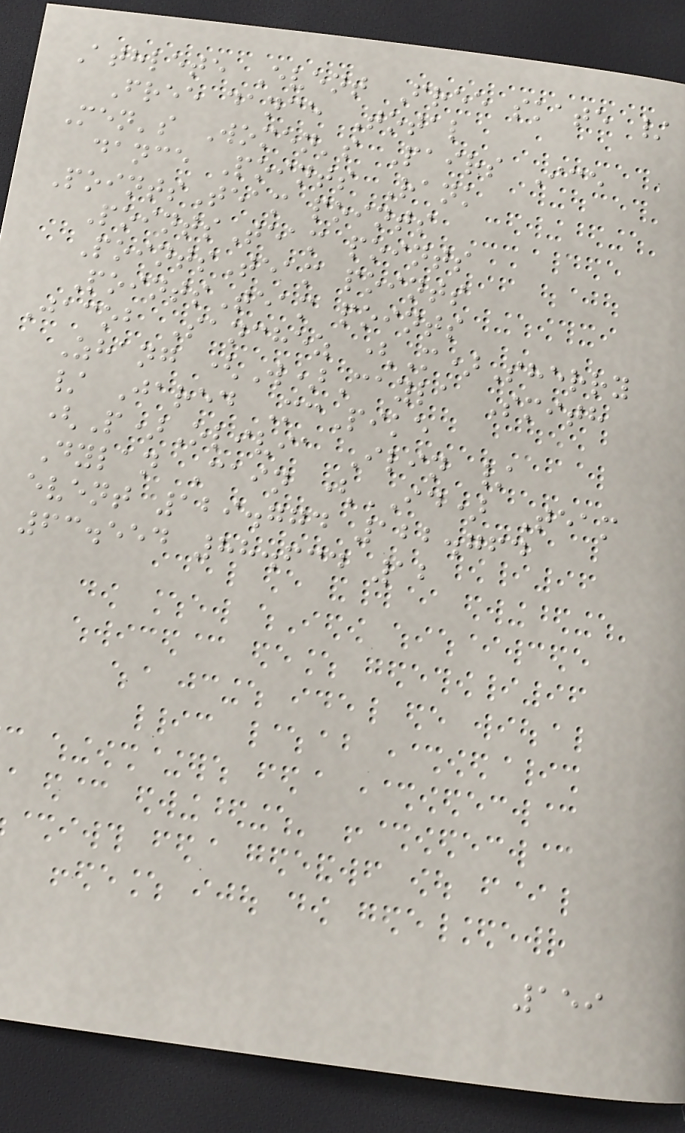Athlete Event Free skate /
Free dance Total
Men's Women's Pairs Ice
dance Points Rank
PointsTeam points
PointsTeam points
PointsTeam points
PointsTeam points
Jacob Sanchez (M)Sherry
Zhang (W)Cayla Smith
/ Jared McPike
(P)Olivia Ilin /
Dylan Cain (ID) Team
event 129.774 122.764
63.554 88.634 12
159
